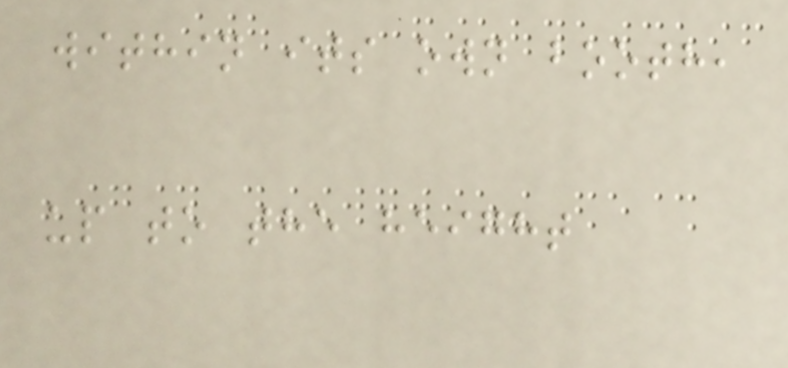within its own booth,
up to the height
